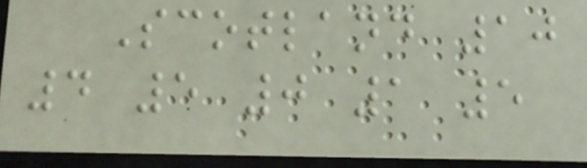Scotland 10
4 5 0 1 5
